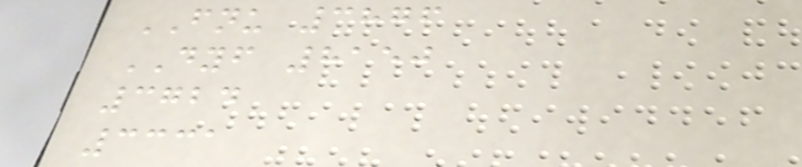FNU 3876
DYF 8150
3724
3331
